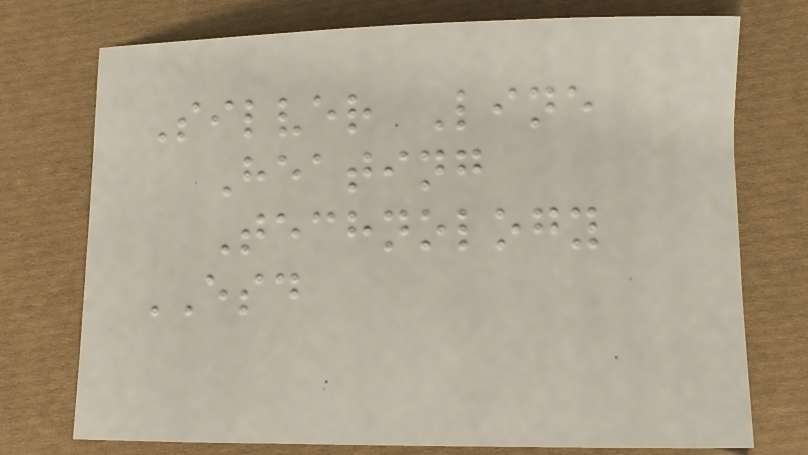Silver Line
Heating
Technology
ESD
